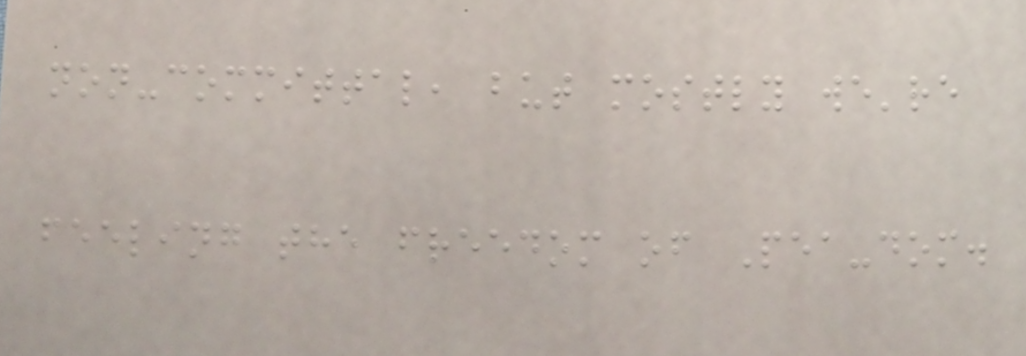non-committal, but mostly we're
feeling the freedom of Pea-dom.
